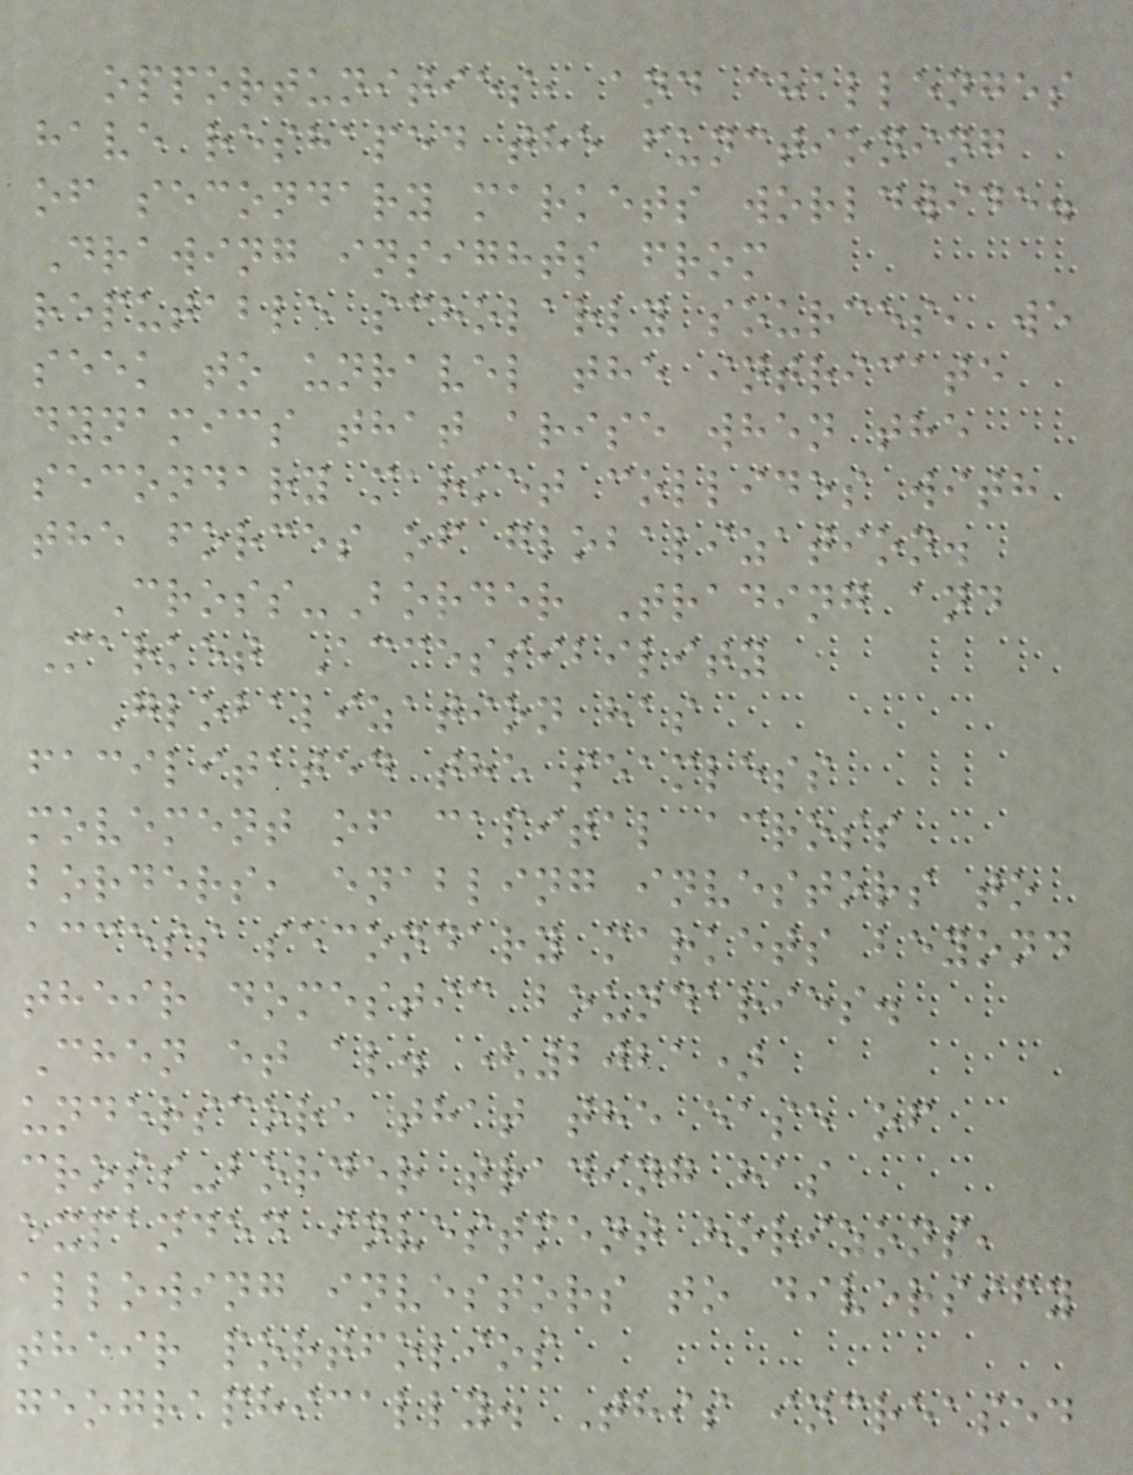opportunities, and challenges
have reshaped the functioning
of secondary markets worldwide.
Drawing insights from
reputable scholarly sources, we
seek to unravel the intricate
dynamics that arise when the
secondary market collides with
the forces of globalization.
Cross-Border Trading and
Market Accessibility
Globalization has
facilitated the seamless
movement of capital across
borders, enabling investors to
access secondary markets beyond
their domestic boundaries.
Chen et al. (2021)
underscore that the ease of
cross-border trading has
expanded investment horizons,
allowing investors to diversify
their portfolios
geographically. This increased
